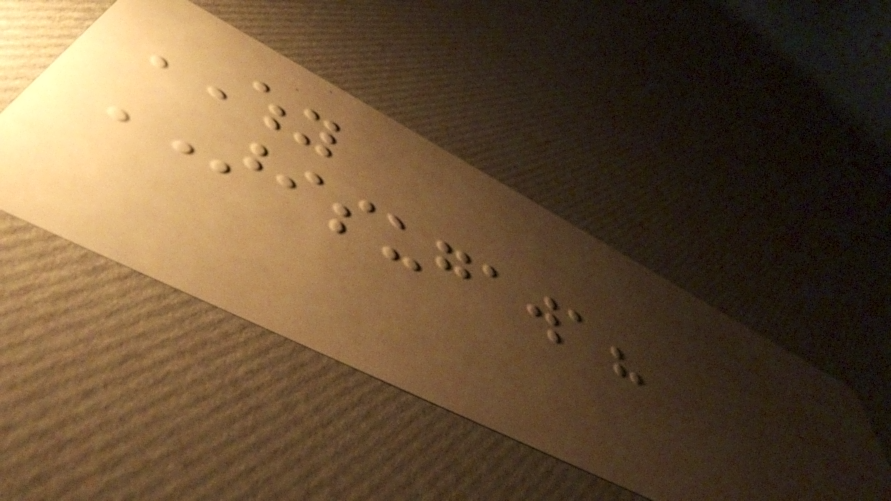WHY
ARISUGAWA?
